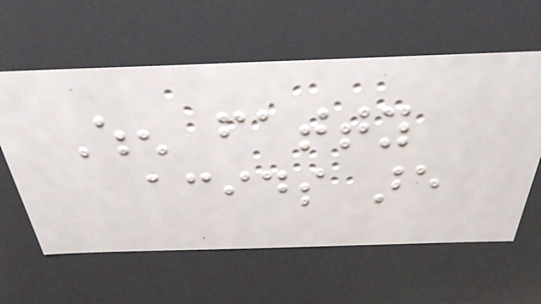When fatty
acids are
